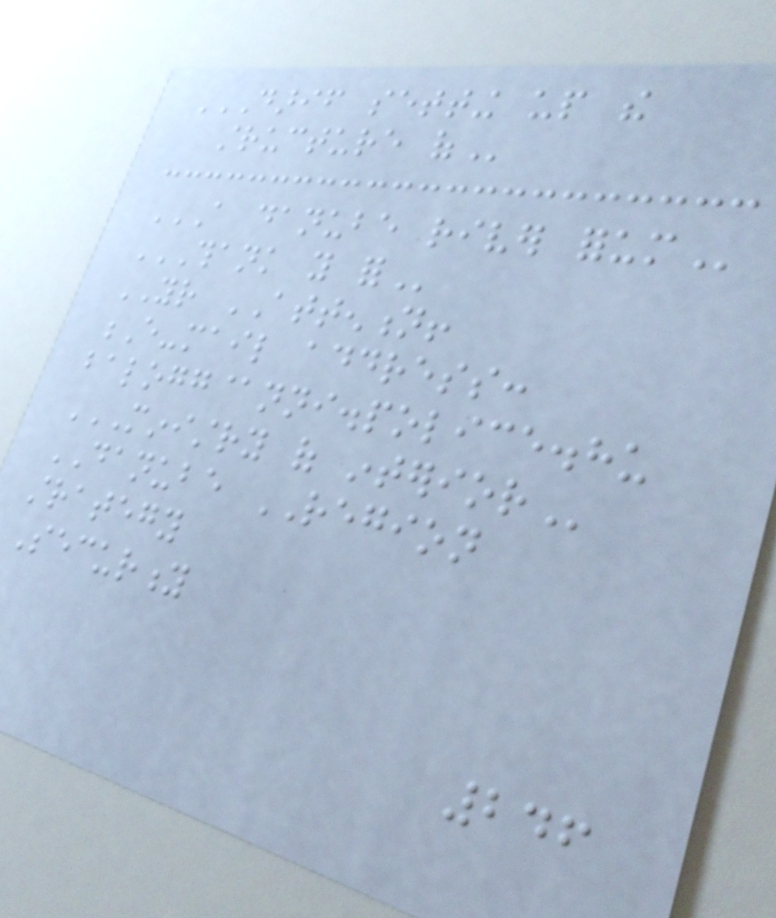DARIF SETTING UP THE
STRUCTURE OF
A DANUBE RIVER FORUM
THANK YOU FOR
YOUR ATTENTION!
E-mail address:
balogg@nni.police.hu
MINISTRY OF INTERIOR
DANUBE REGION
strategy
Security
246
